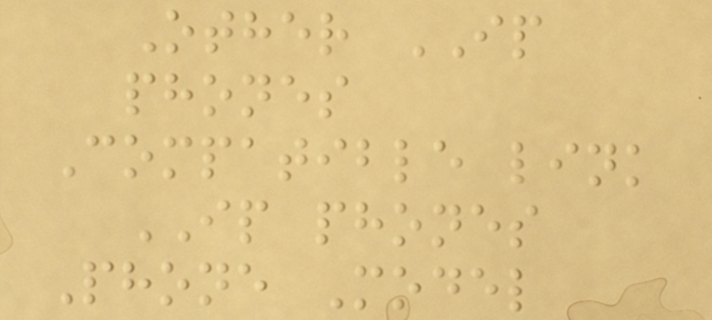Other IP
phones
Compatible link
IP phones
Phone Model
